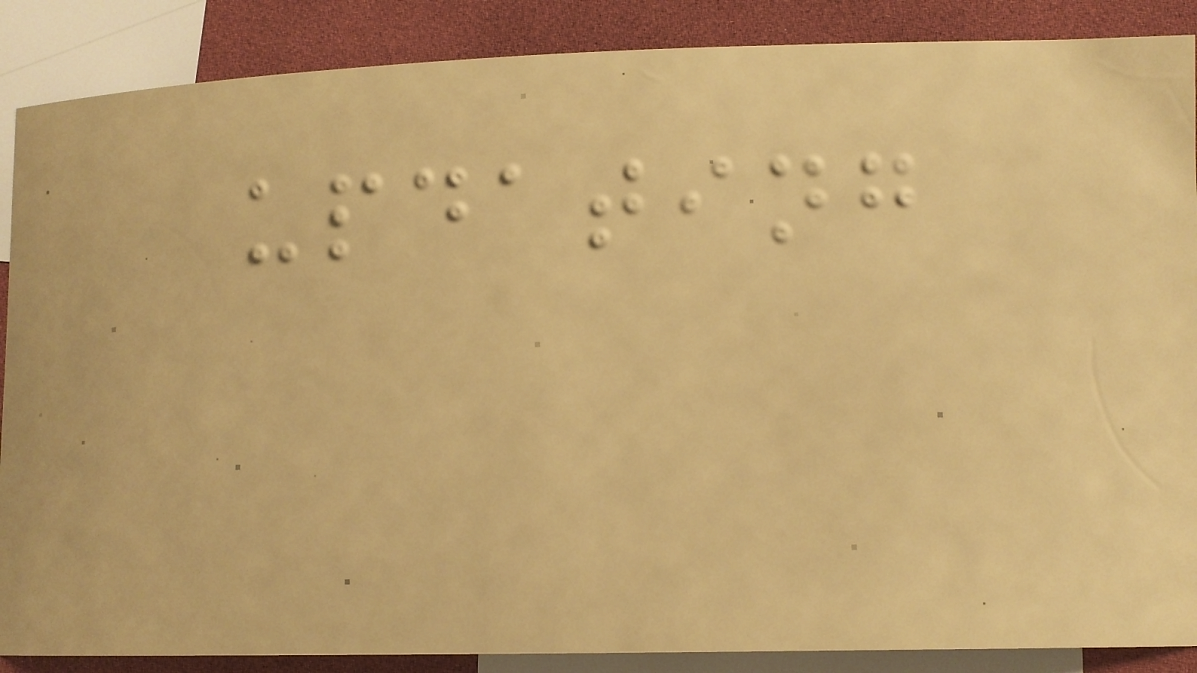updating
